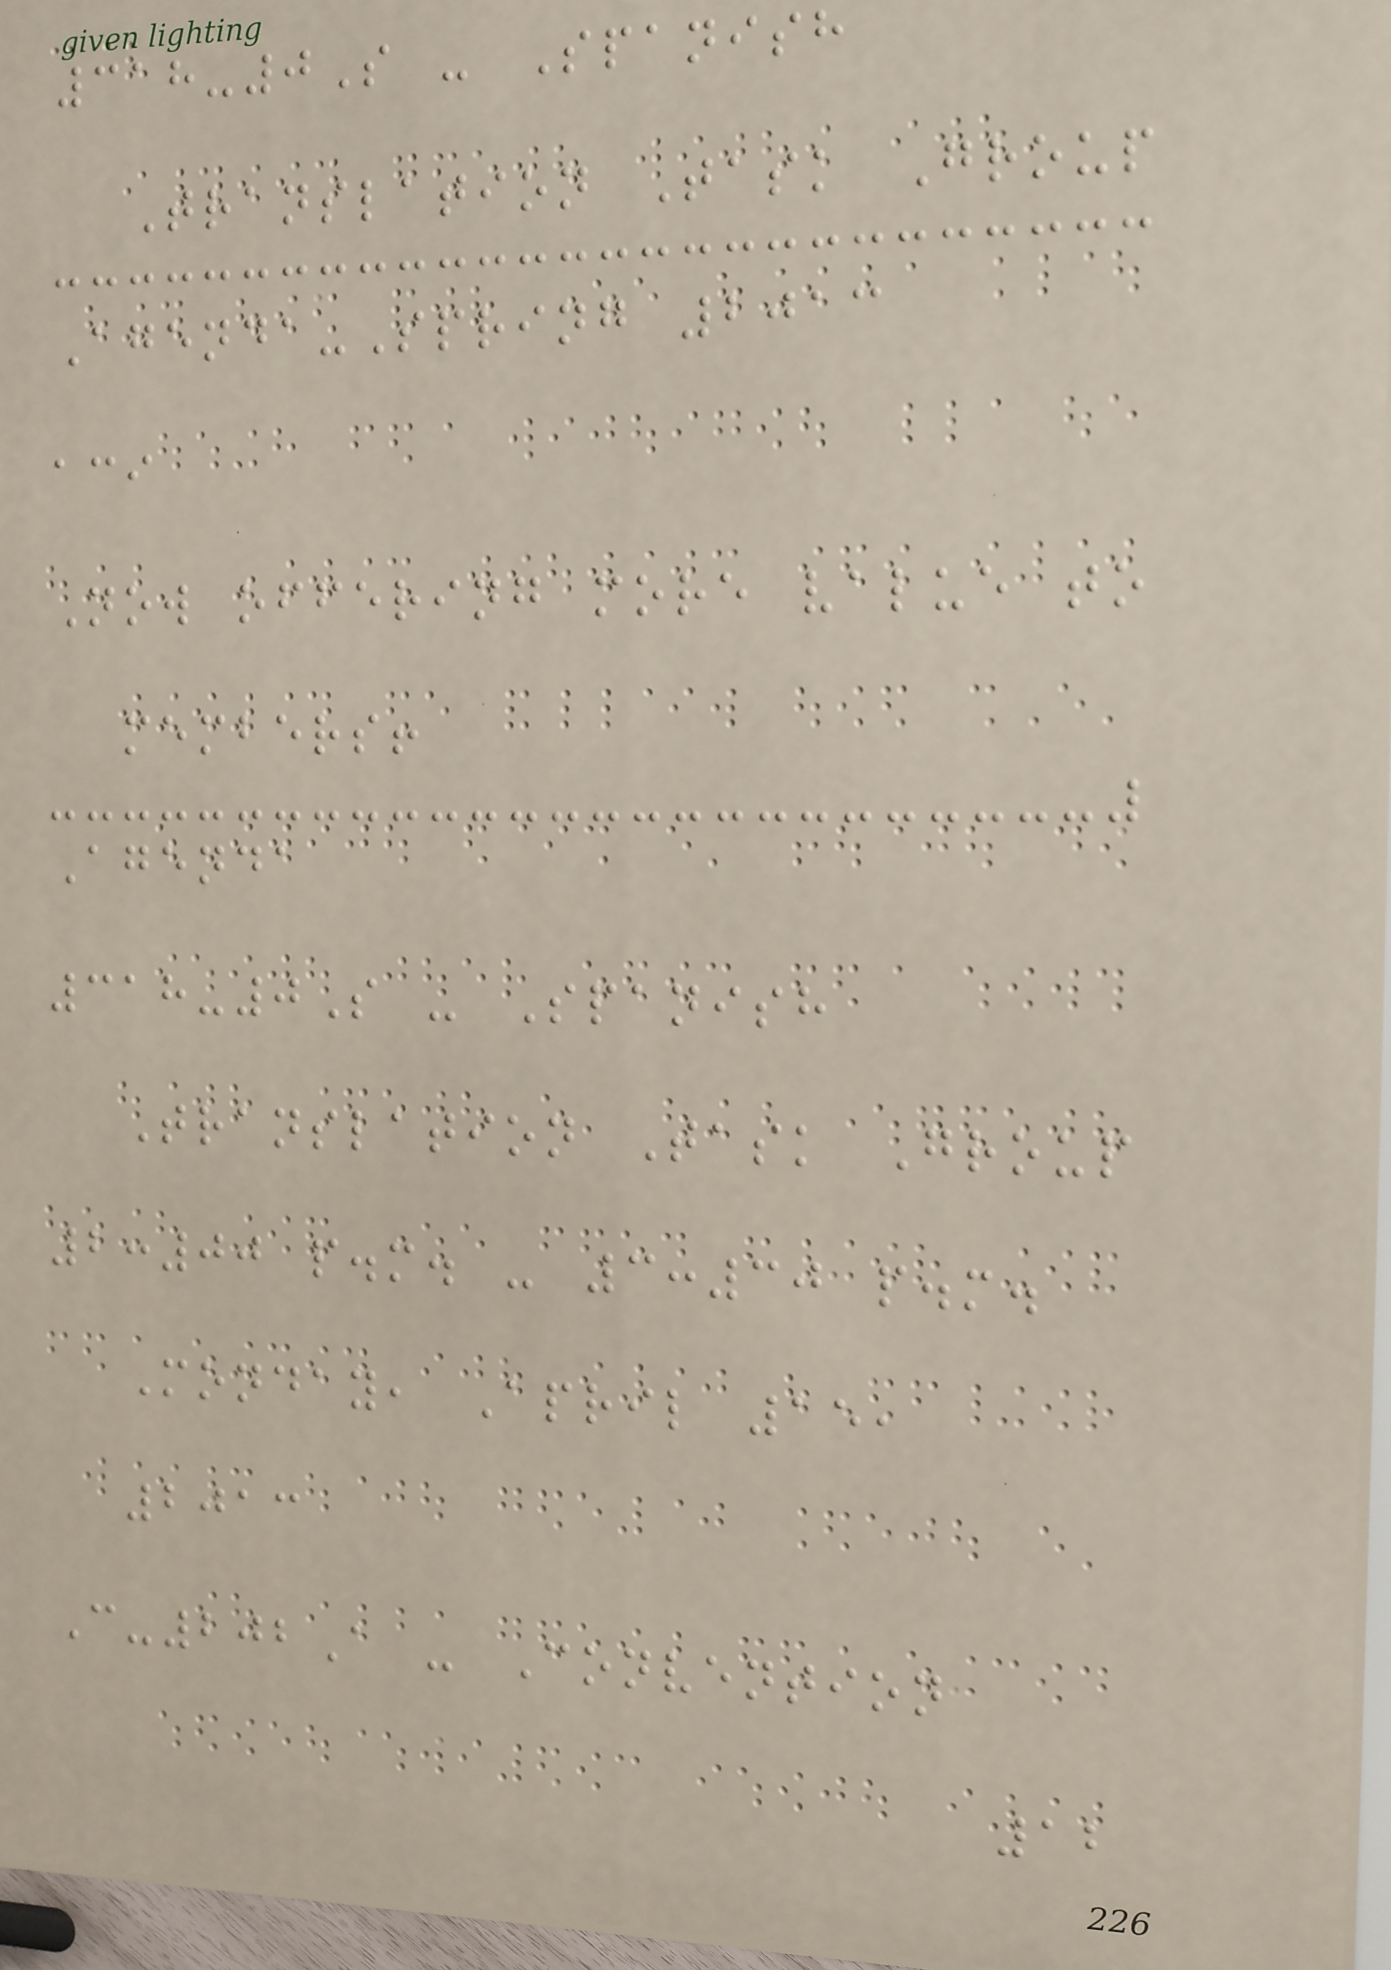318-0S - Spanish
Translation Task Group
Agenda-Spring 2013
aci
Now offering more value to
members!
Agenda
318-0S - Spanish
Translation Task Group
2:00 p.m. - 3:30 p.m.
Monday, April 15,
2013
C-202A - Convention
12
